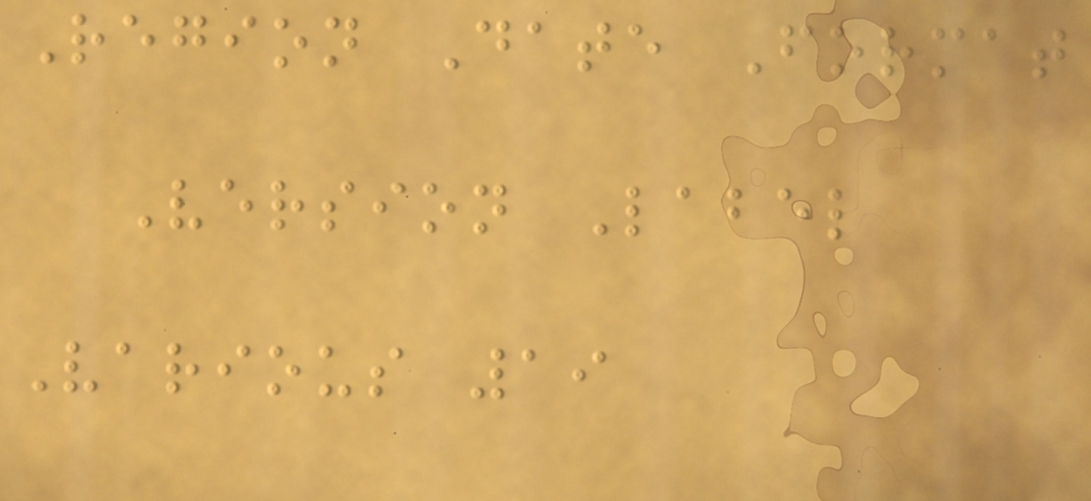Region Date Format
Version Label
Various 19
